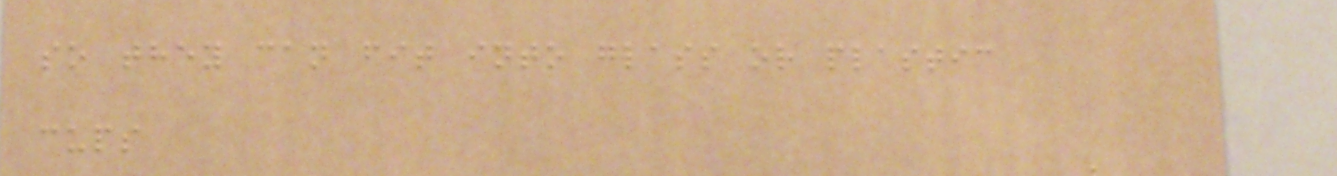so they can fit into glass or plastic
cups
